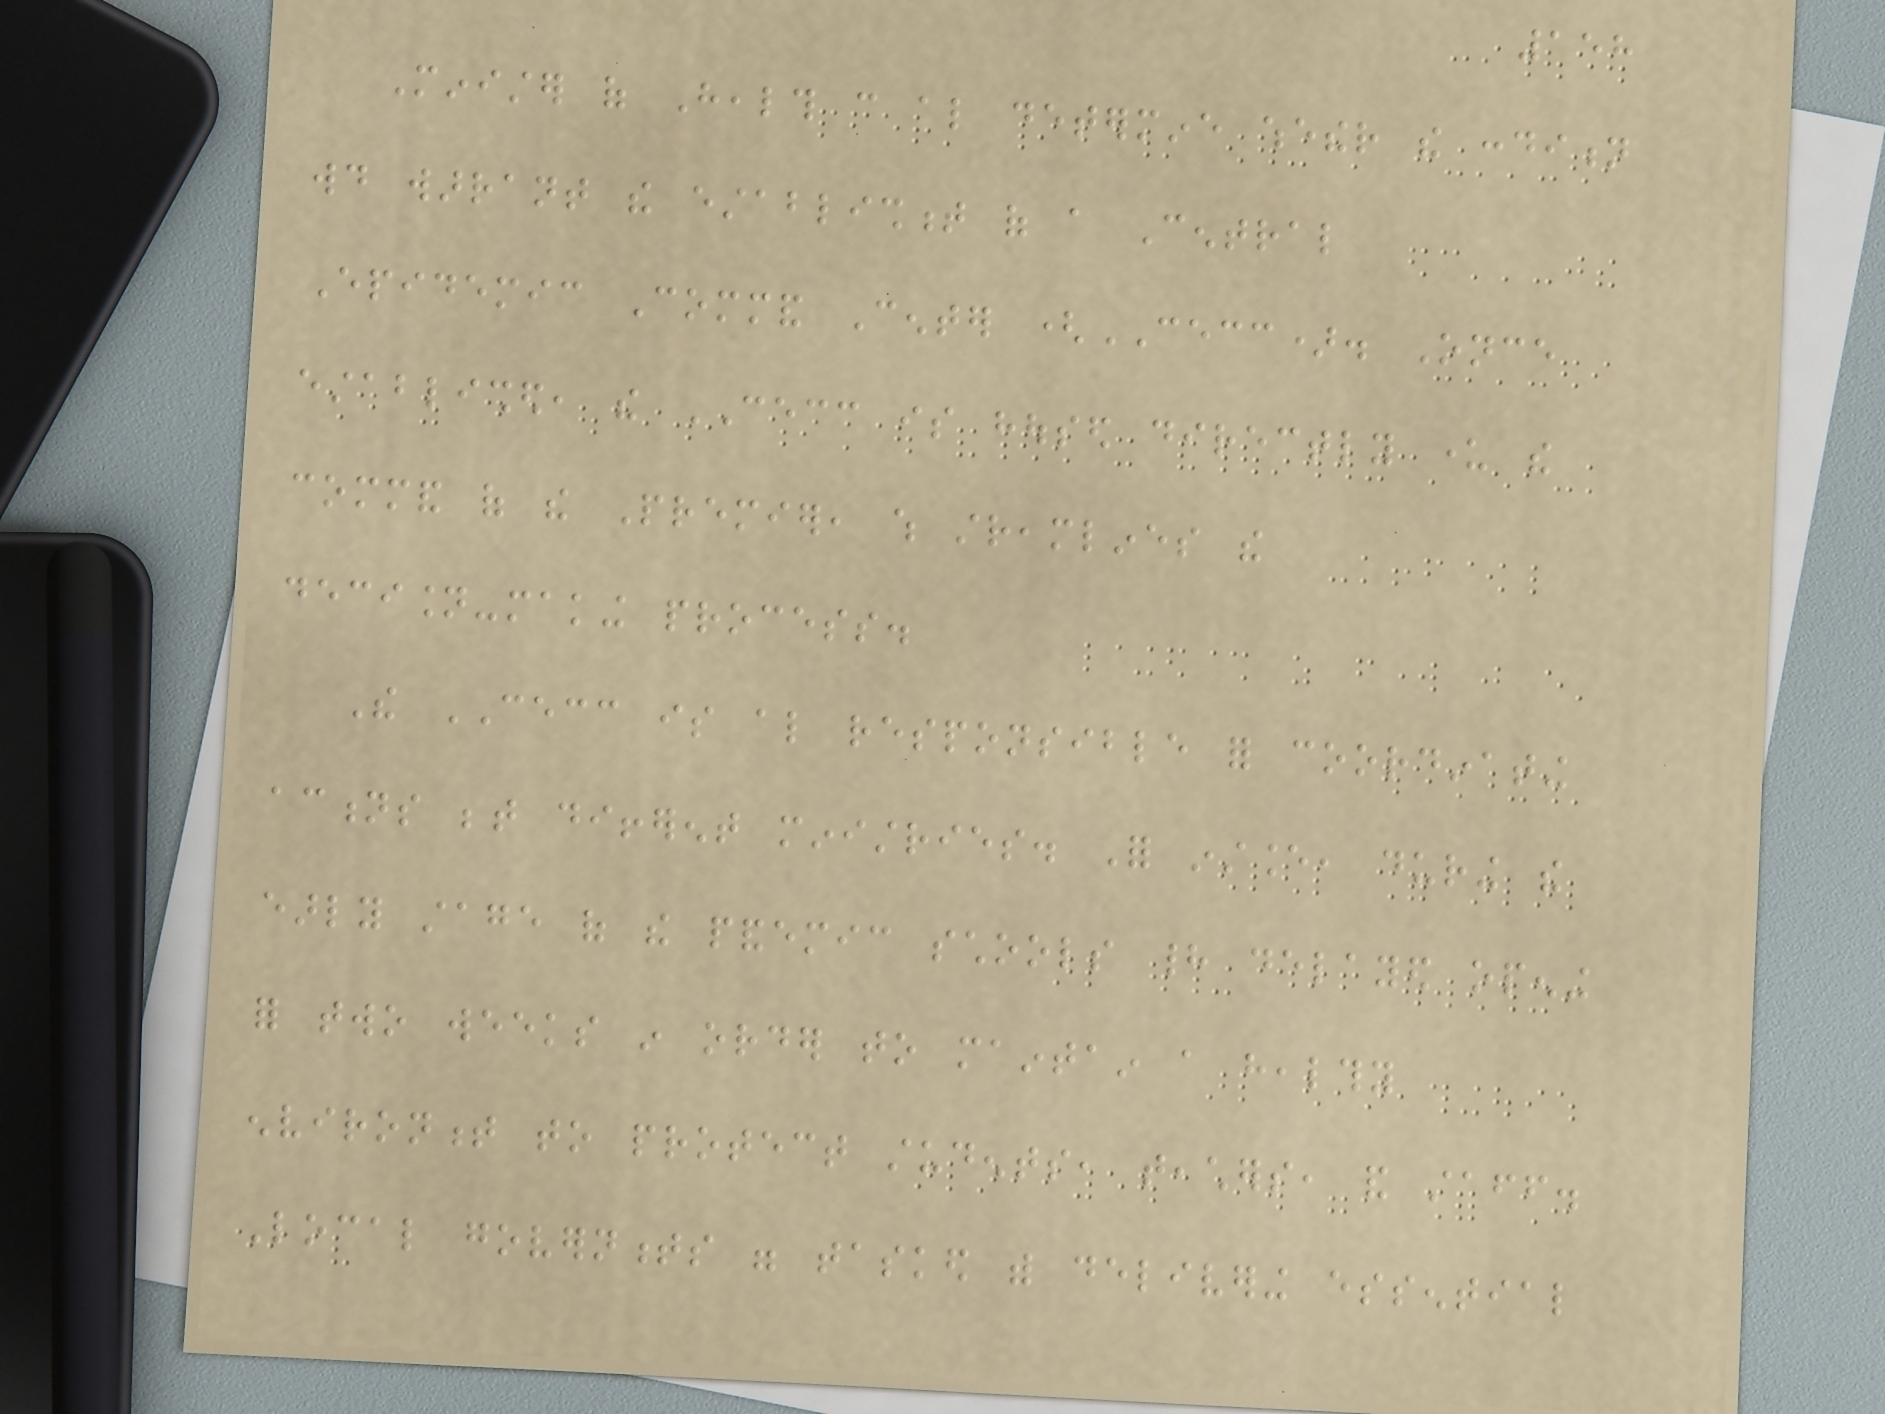158
Minister of Health can also determine whether the condition
would warrant the establishment of a Central
Epidemic Command Center (CECC). Once
established, the CECC is housed directly under the
command of the Premier, which streamlines the
decision-making process.
The CECC is also responsible for coordinating
actions between different ministries. For instance, during the
early stage of the pandemic schools had delayed opening
for two weeks in order to maintain a healthy
environment to protect students, teachers, and staff.
Local governments were tasked with delivering essential
